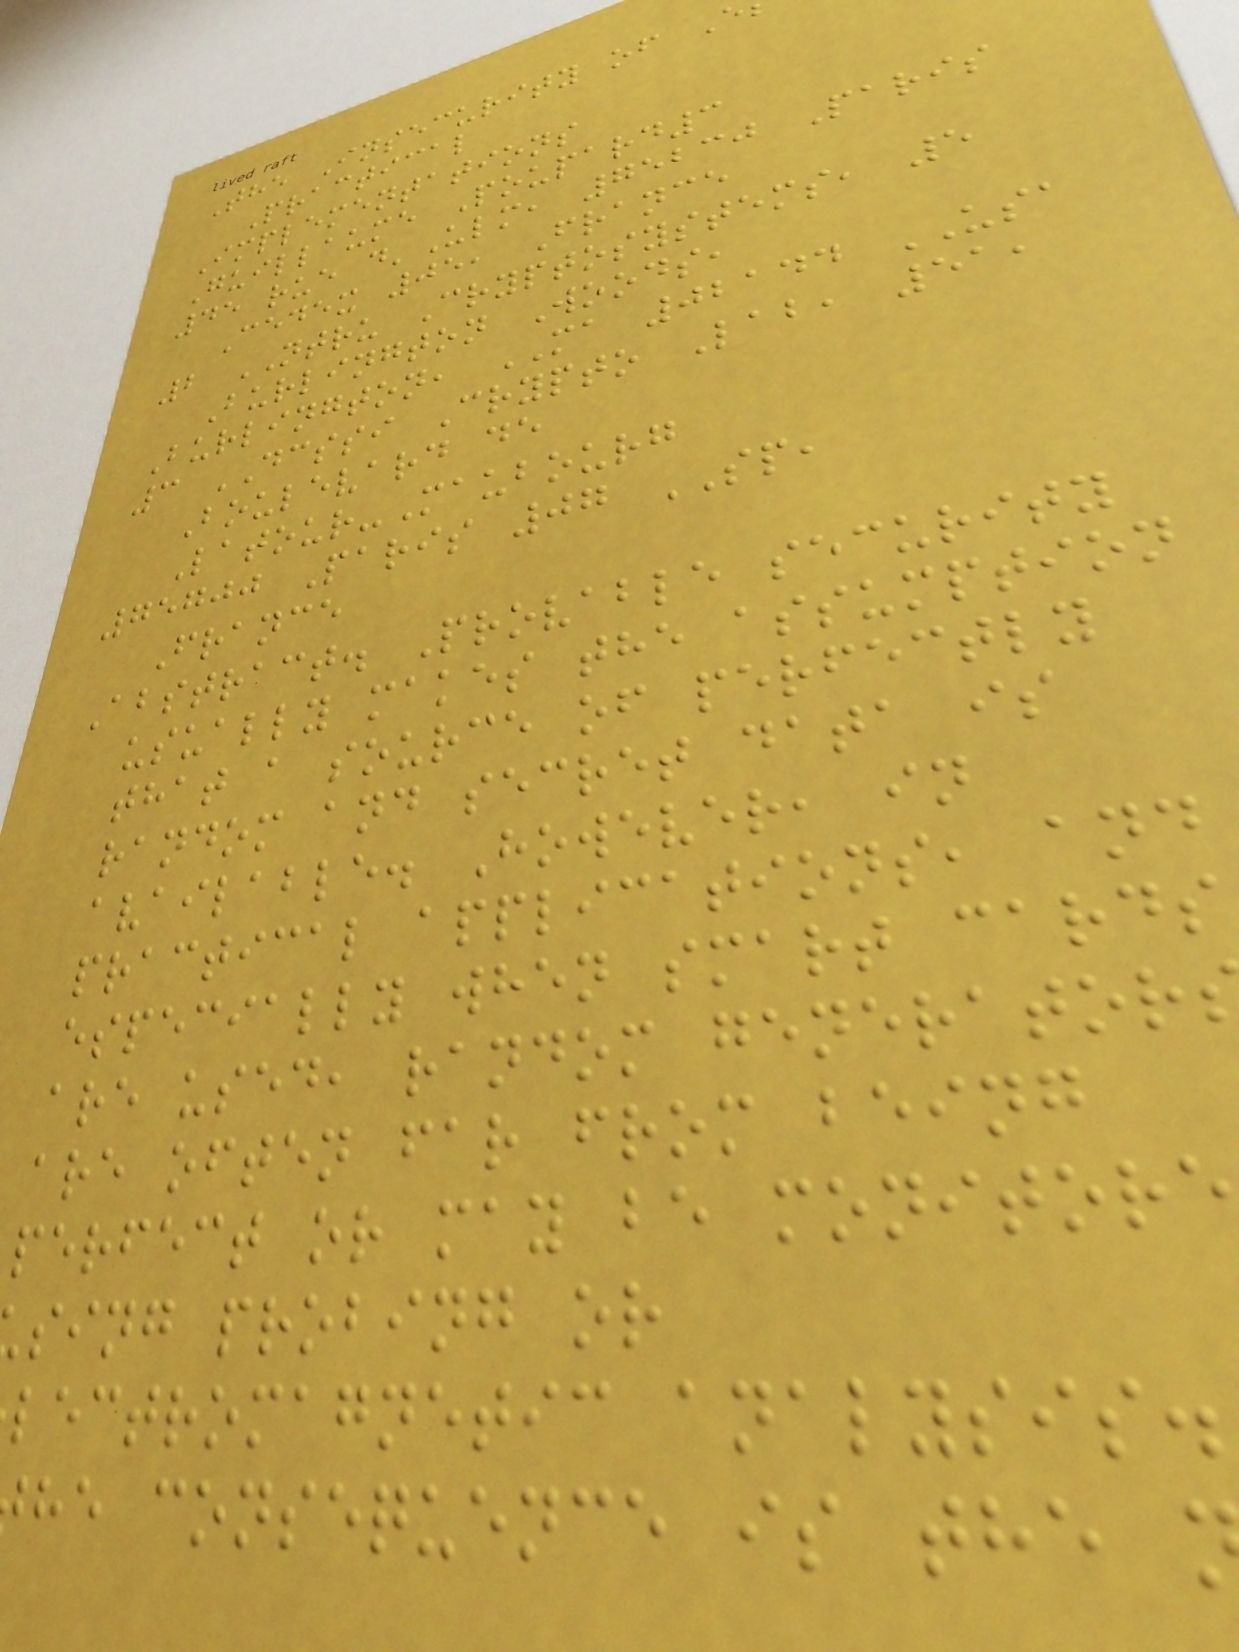The Insecurity of E
Practical
Implementations
Guillaume Poupard3
45 rue d'Ulm, 75230 Paris
Cedex 05, France
2 NTRU Cryptosystems, 5
Burlington Woods,
Burlington, MA 02144 USA
3 DCSSI Crypto Lab, 51,
Boulevard de
Latour-Maubourg
75700 Paris 07 SP,
France
Abstract. Provable security
usually makes the assumption
that a source of perfectly
random and secret data is
available. However, in
practical applications, and
especially when smart cards
are used, random generator
are often far from being
perfect or may be monitore
sing probing or
lectromagnetic analysis.
he consequence is the
